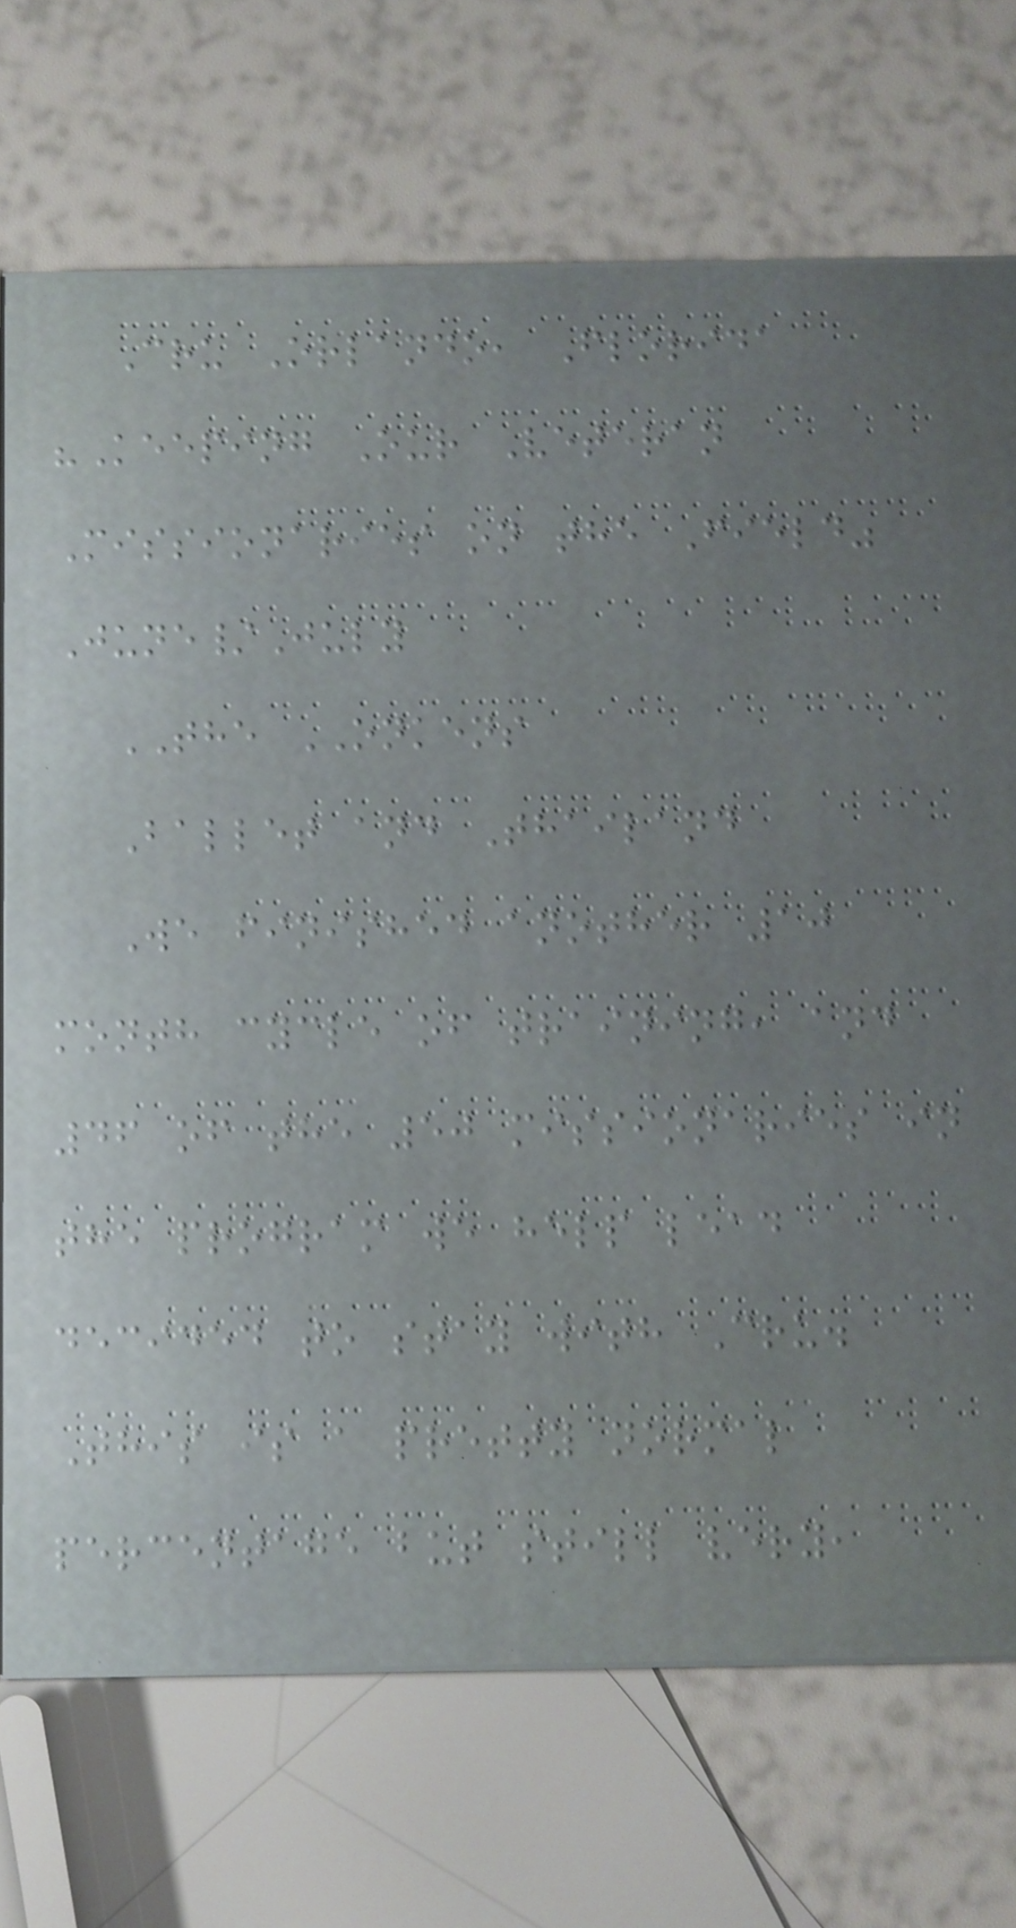Cru Orlando, Florida
"Keeping Our Veteran
Missionaries on the Field"
June/July
THE ONKENS
Ballet and Thailand
We finished another 10
month cycle of training, and
46 of the 50 missionaries in
the program we help lead
decided to stay with Cru.
This is a pretty normal
percentage but still very,
